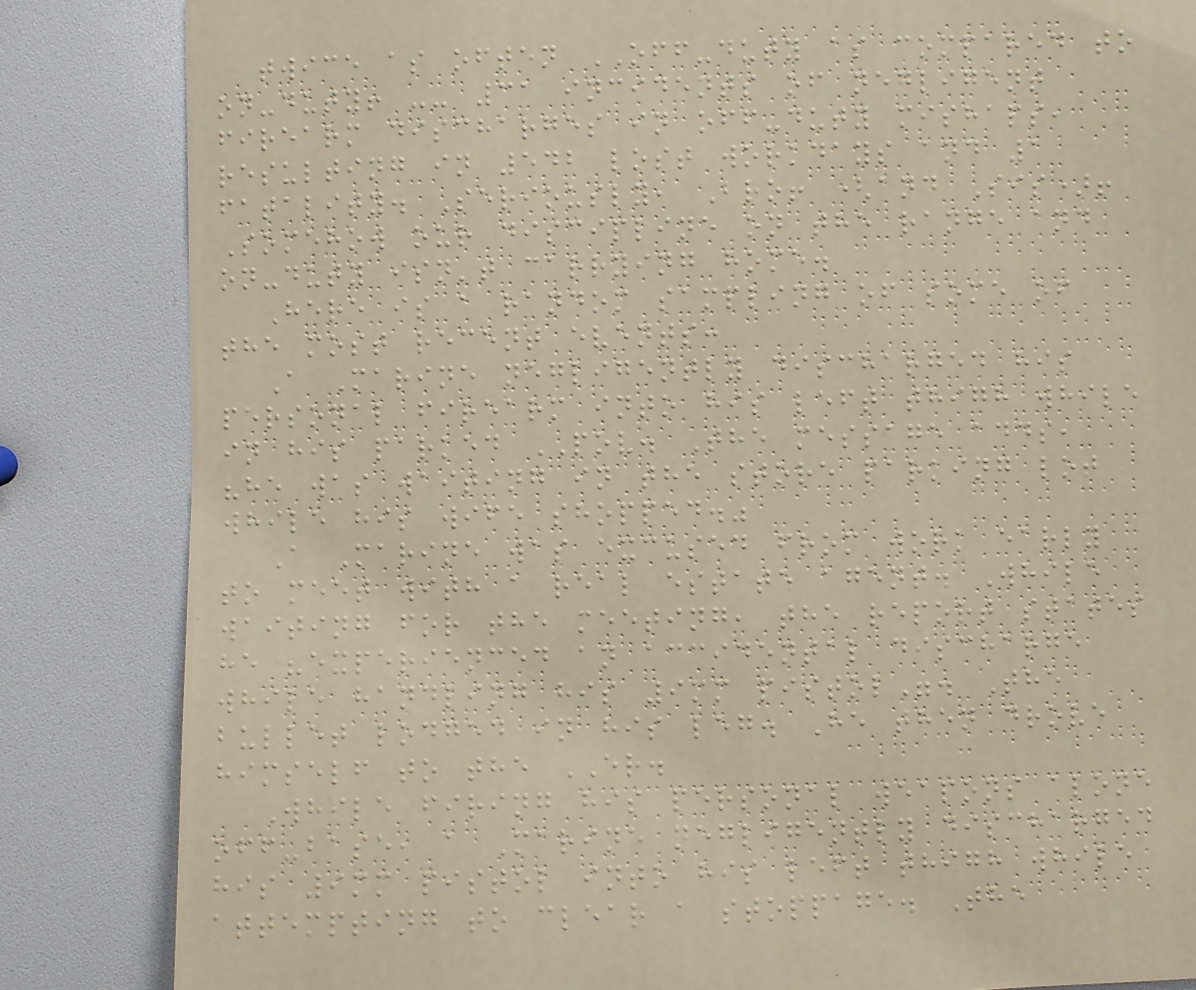twice as often OFF-duty as compared to
on-duty! -- 31 incidents of negligent
firearm discharges in off-duty mishaps,
resulting in 542 lost workdays and 1
fatality. Seriously, Bro! (and Sis)!
Somehow our discipline on the range and
on-duty isn't carrying home.
Here is a random sampling of some of
the most recent events:
A Marine negligently discharged his
personal firearm into his left thigh while
in his parked POV. The message adds,
"he was waiting in the store parking lot
while his wife shopped."
A Marine was excused from work early
to meet with a real estate agent. While
waiting for the meeting, the report states
he "experienced an accidental discharge
while handling his 9mm pistol". The
bullet lodged in his leg. He then drove
himself to the ER.
While firing his personal weapons alone
off-base, a Marine negligently discharged
his 9mm pistol into his left thigh while
attempting to clear a stoppage. The
